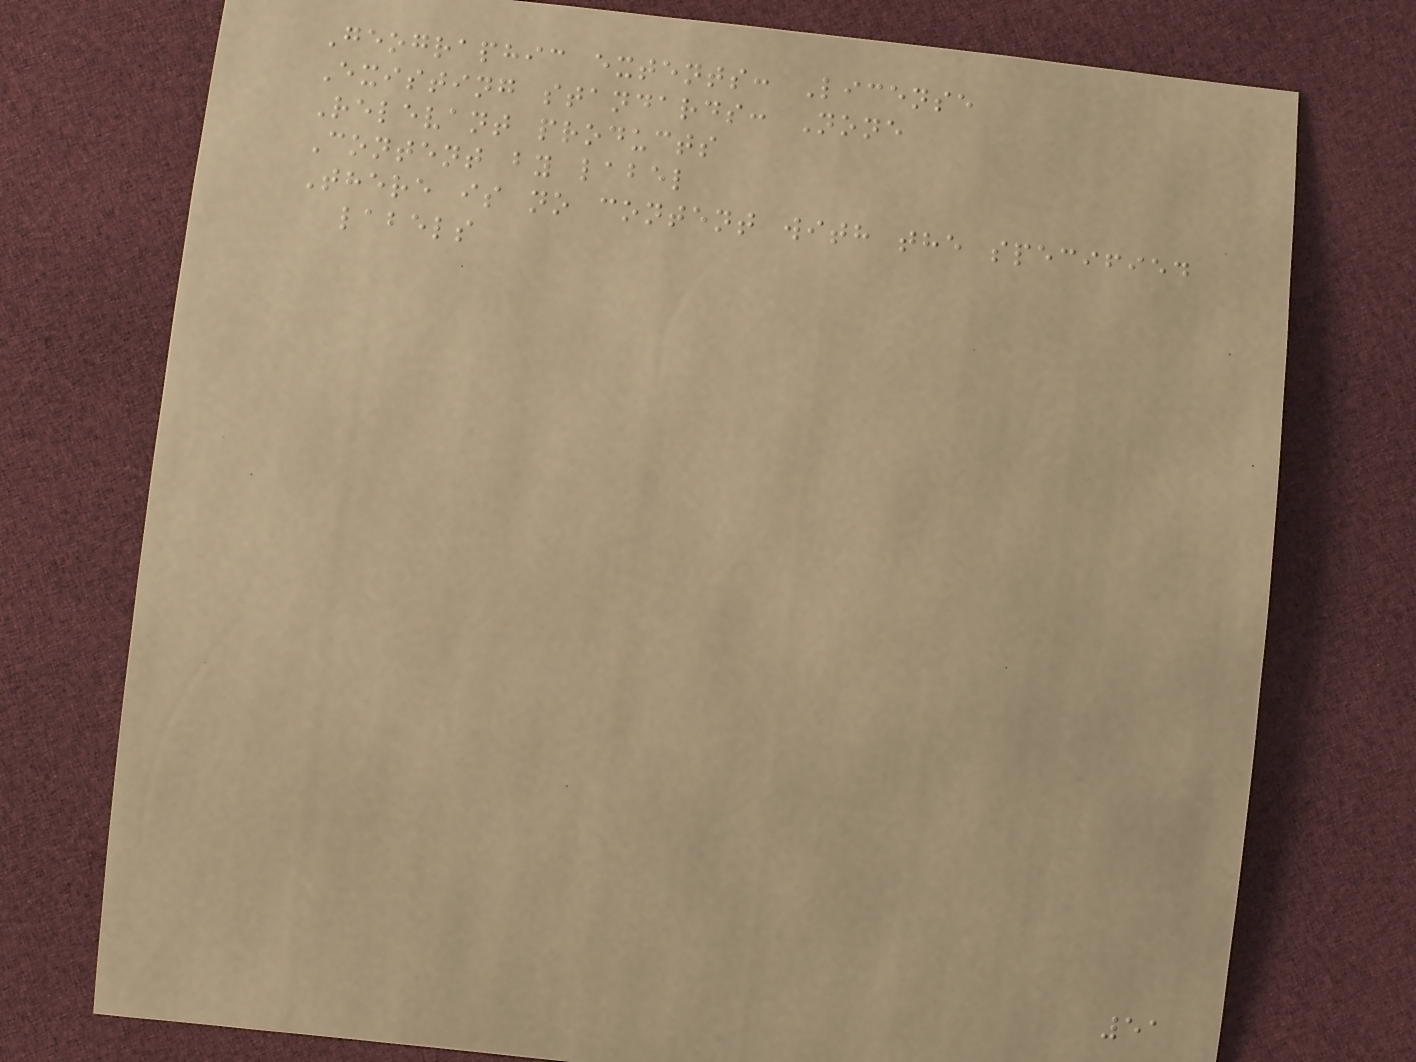Geographic extents: License
Existing standards: None
Relevant products
Content by label
There is no content with the specified
labels
51
